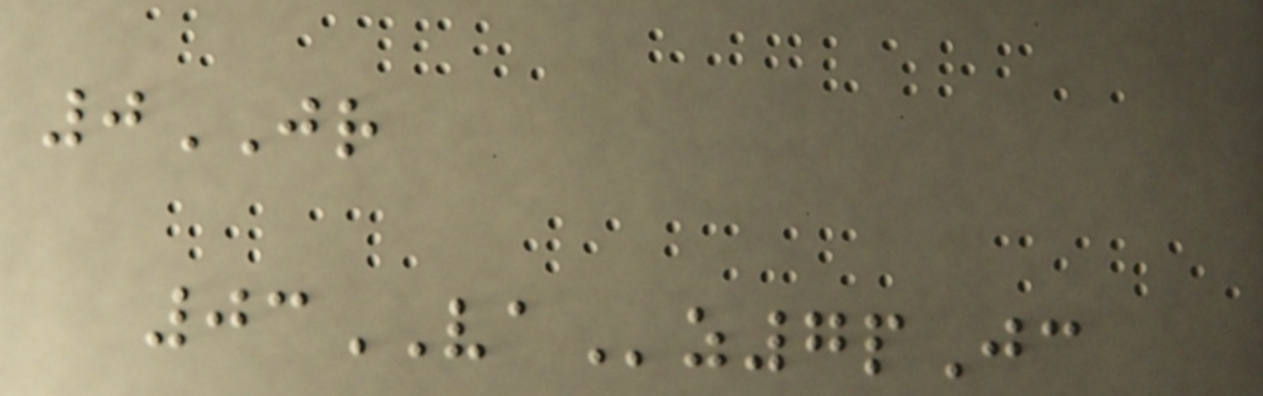0JR
03VAz7pJc
